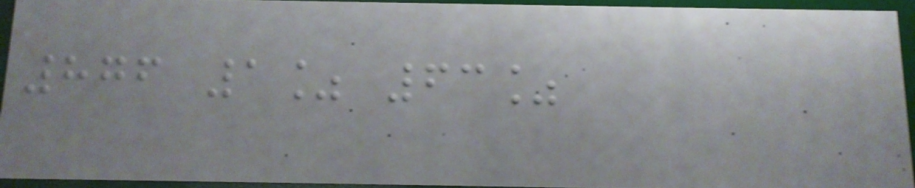876 1% 63%
